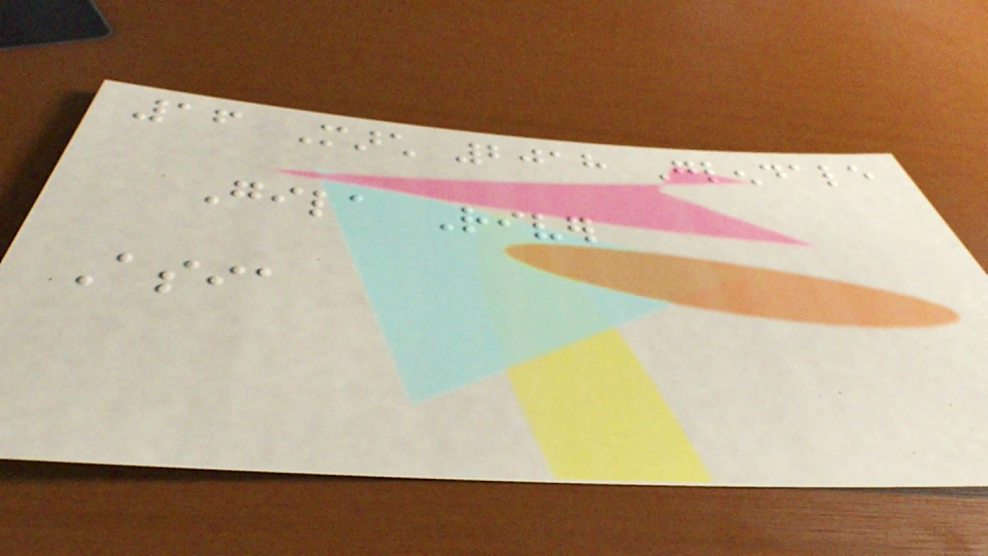16 March 2018 Glendale
Gila River
Asia
